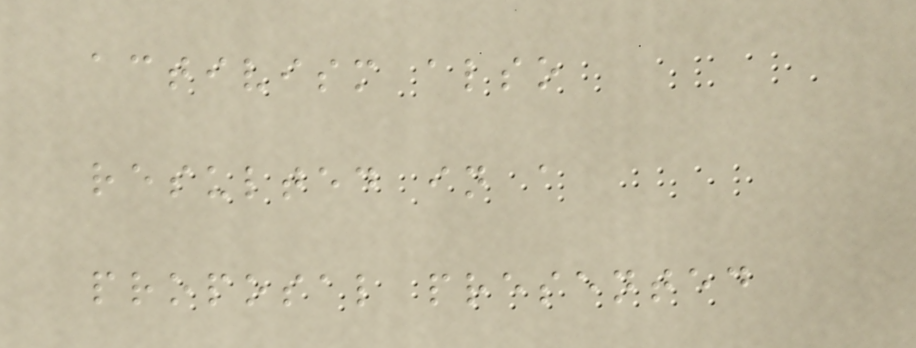activism also
resulted in a
proposal presented
